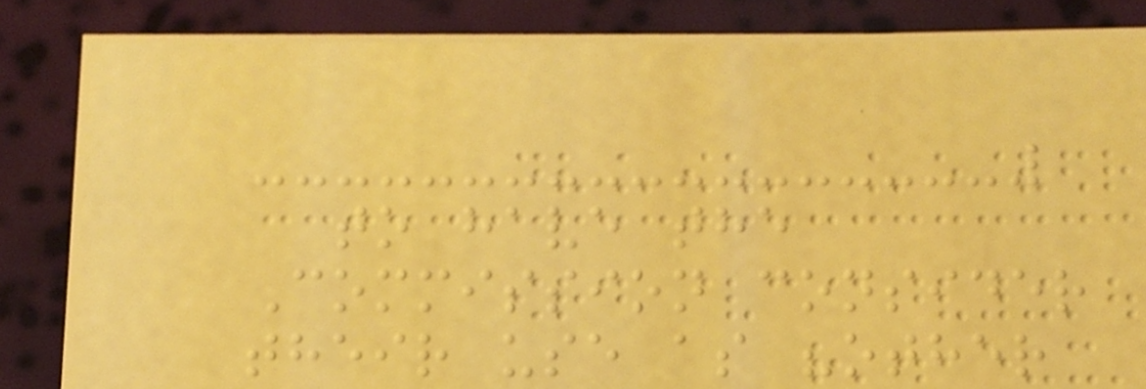to have the
Commission consider
their use as "other
